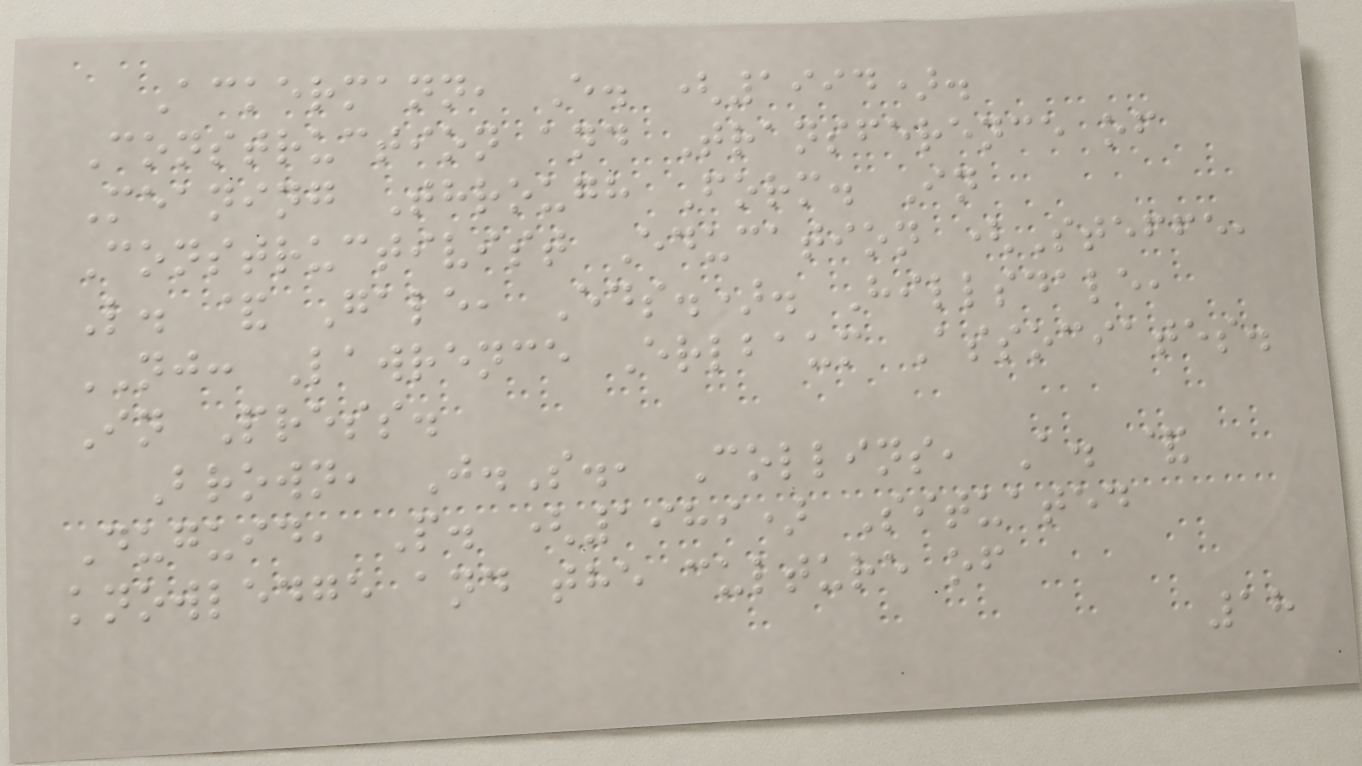Ackermann, E. (1994).
Construction and Transference of
Meaning Through Form. In
Constructivist Education (Steffe,
L. & Gale, Eds.). Hillsdale,
NJ: Lawrence Erlbaum Associates.
In Press.
Brown, J.S., Collins, A. &
Duguid, P. (1989) Situated
knowledge and the culture of
18
